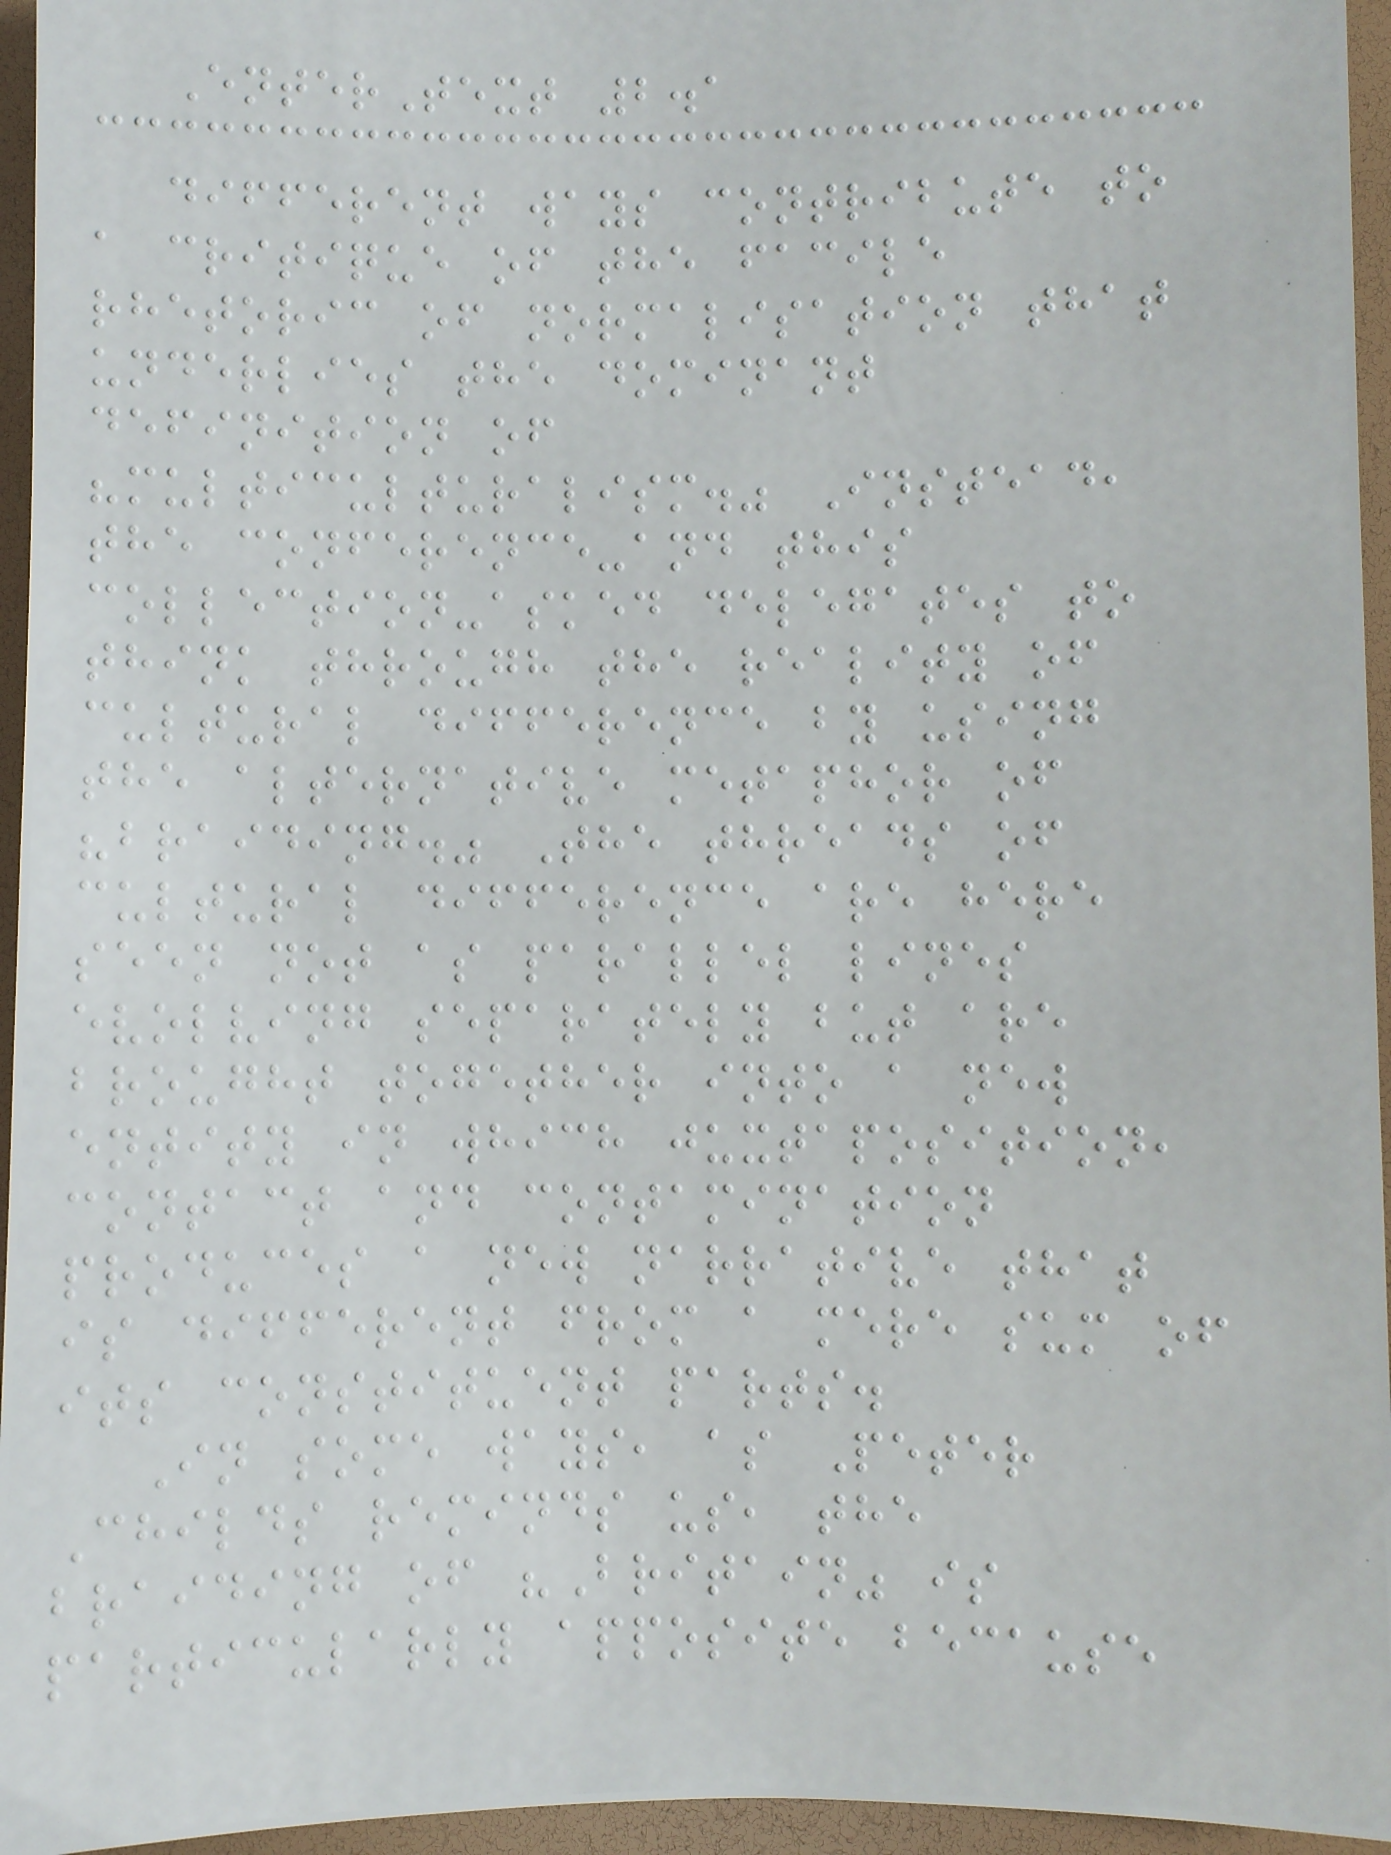EnterText 2.1
different ways contribute to
a critique of the facile
rhetoric of normalisation that
underlies the dominant
definition of
"multiculturalism." Instead,
the conference-and this
collection-asked delegates to
think through the reality of
cultural difference by using
the alternative metaphor of
"braiding." The threads of
cultural difference are here
seen not as parallel lines
evolving separately but are
brought together into a new
entity in which juxtaposition,
contact and contamination
produces a new narrative that
is different from a mere sum of
its constituent parts.
In some ways, as Peter
Childs reminds us, the
braiding of "Britain" is
particularly apposite because
